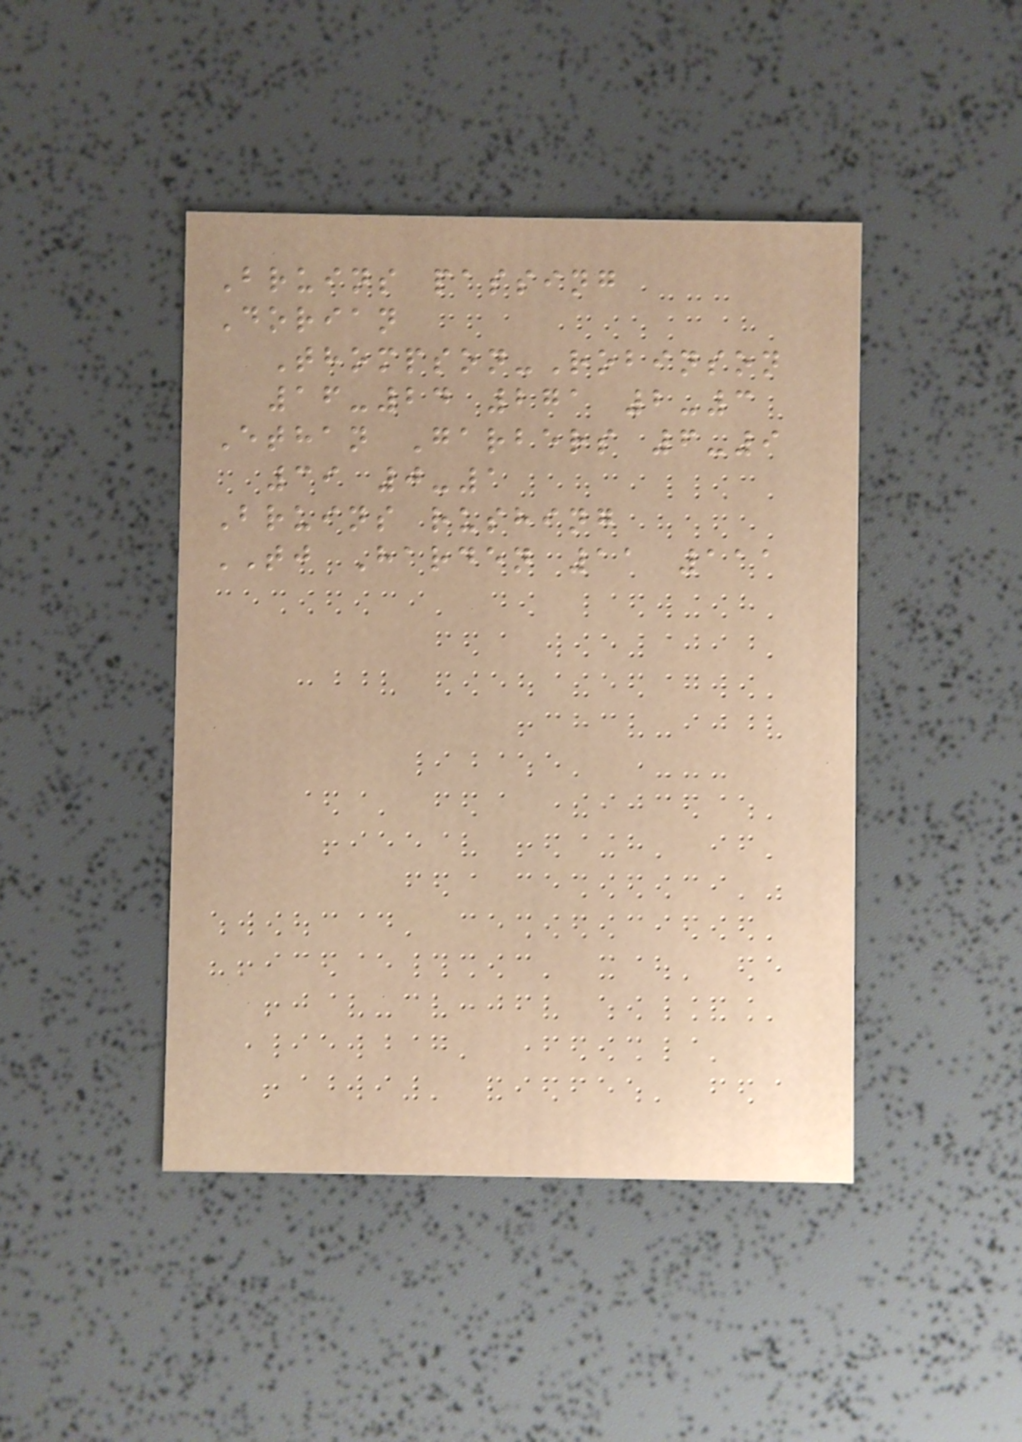Bruins passing
Dorian
Thompson-Robinson
16-24 271 2-3
Ethan Garbers 6-9
39 0-1
Bruins rushing
TJ Harden 11 111
